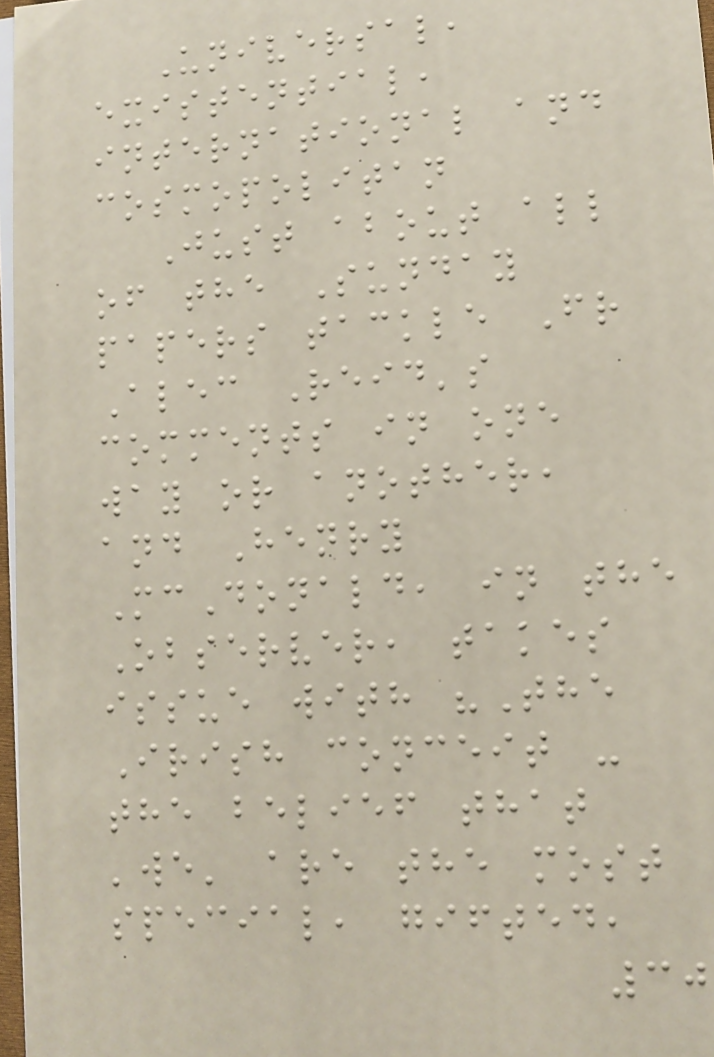Universal,
existential,
international and
cosmopolitan
Just about all
of the Sunday
papers tackle Fr
Alec Reid's
comments in one
way or another,
and Henry
McDonald, in the
Observer, takes
issue with "The
Irish conceit -
the belief that
'we' are the most
special, gifted,
30
